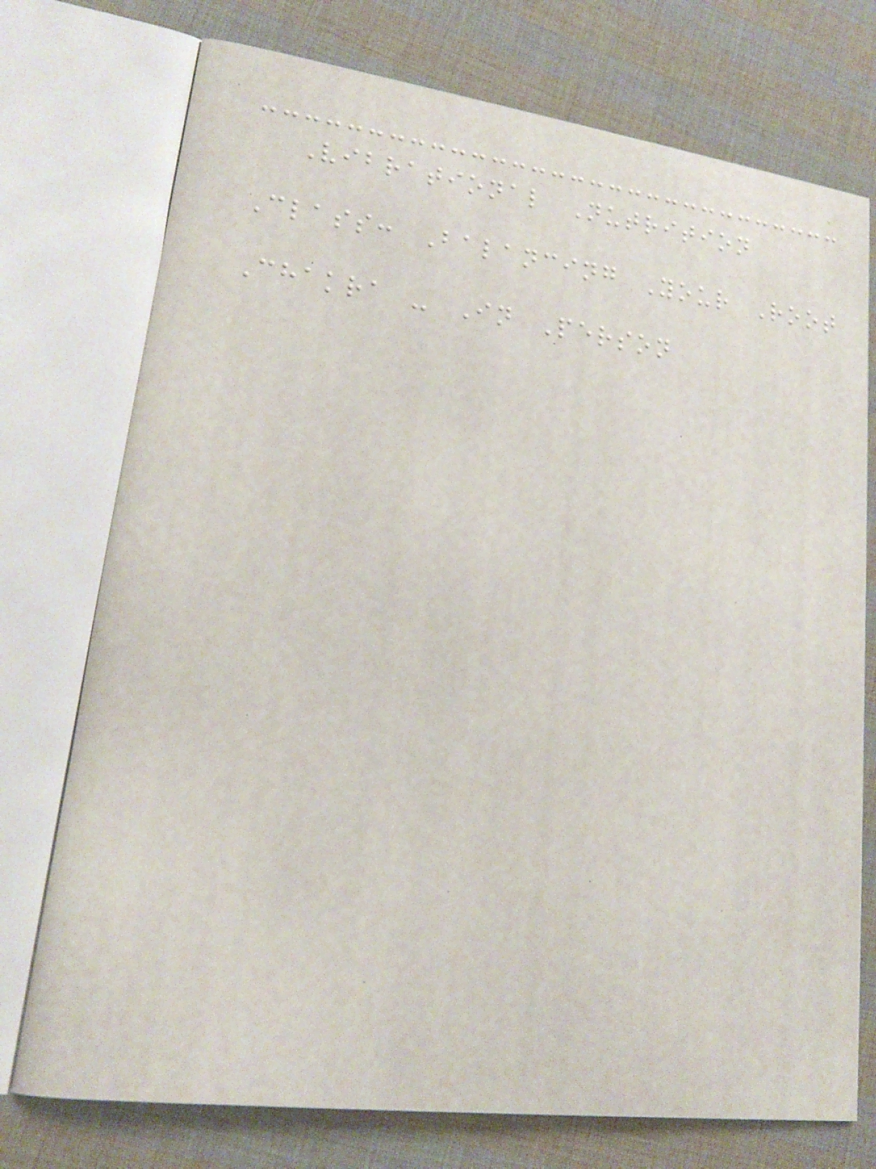Vibrational Nutrition
Class: Balancing Your Root
Chakra - In Person
